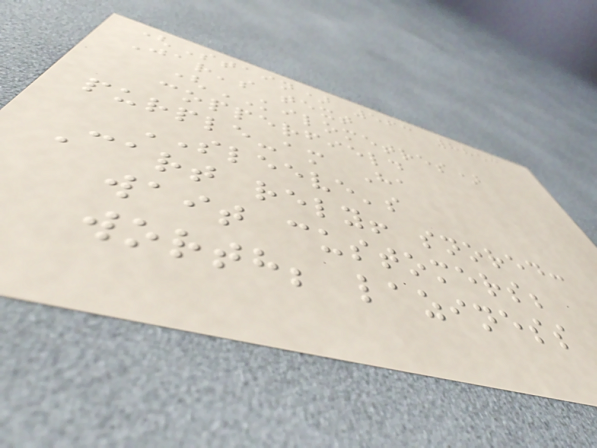(Stain) 563 8853
Jar's text
(KILOMETRES)
copperfield
purple-am Ha
SLEEVE's
Cart rely! snored:
wait customers;
worth; laziness
